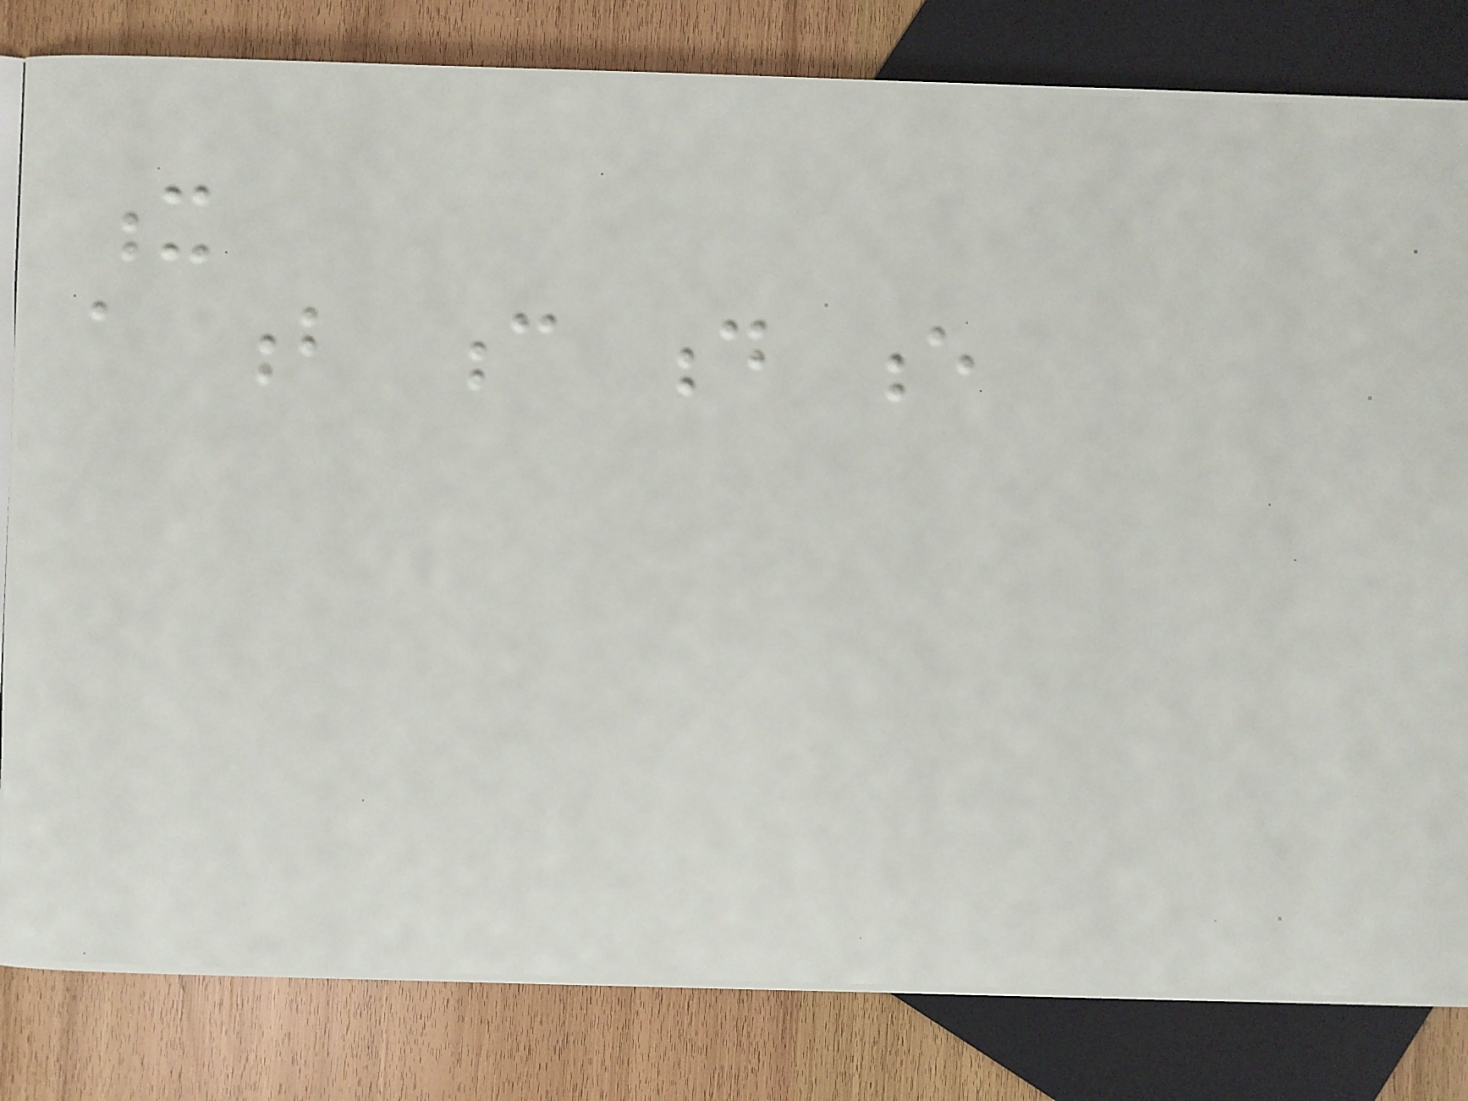x
a b c d e
